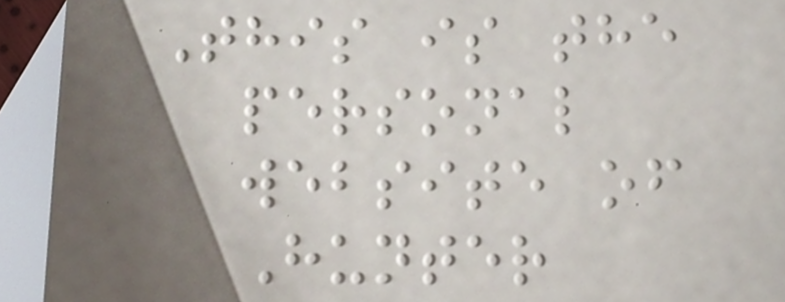This is the
personal
website of
Hunter
